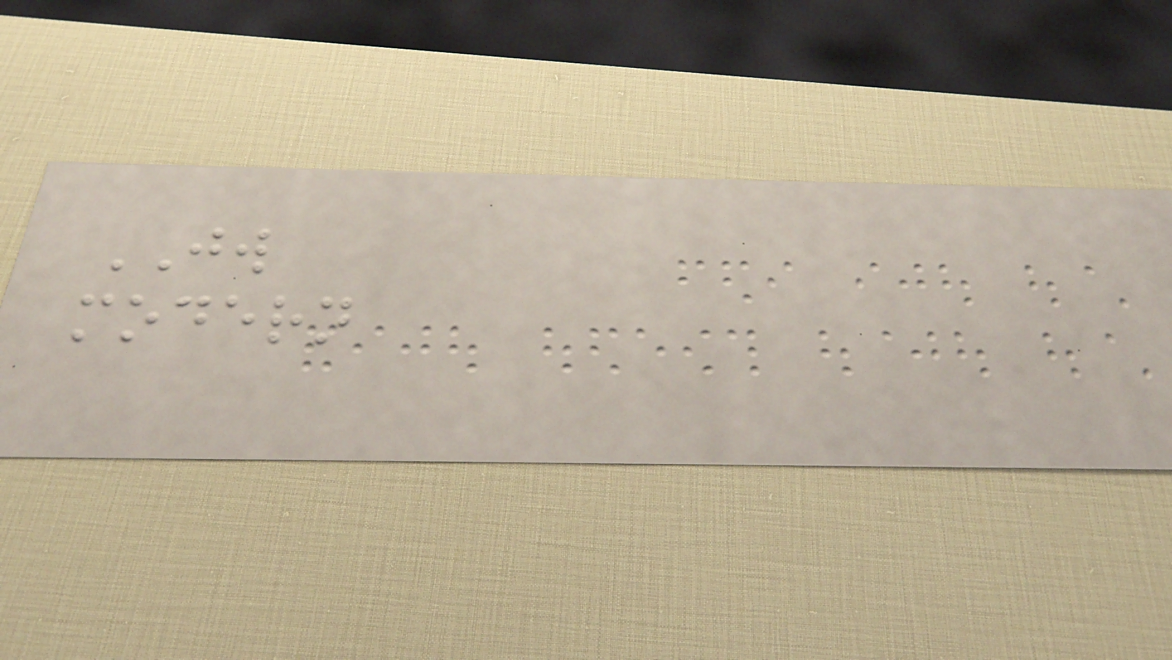JW
modern
